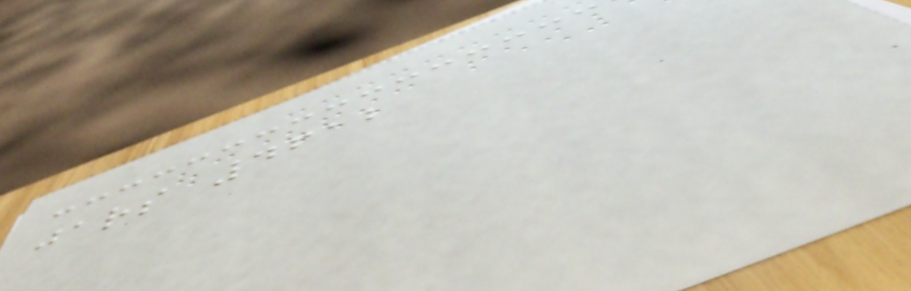jars 4612
